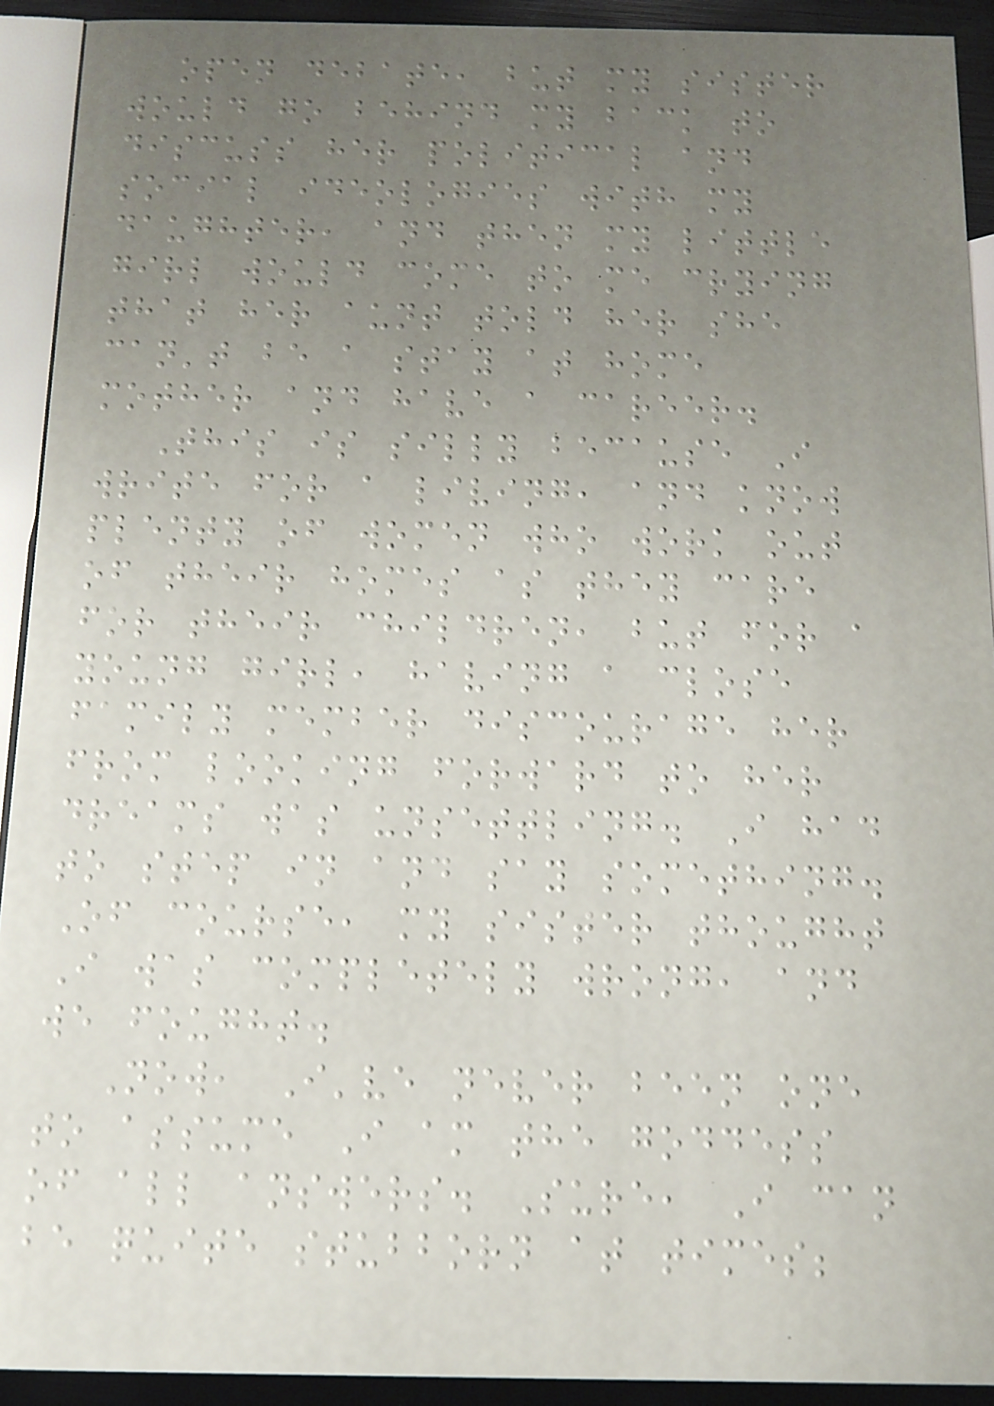open debate, but my sister
would go behind my back to
discuss her political and
social ideologies with my
daughter, and then my little
girl would come to me crying
that her aunt told her she
can't be a stay at home
mother and have a career.
This is silly because I
write for a living, and know
plenty of women who work out
of their homes as they care
for their children, but for a
young girl, having a close
family member discourage her
from looking forward to her
dreams was unsettling. I had
to step in and say something.
Of course, my sister thought
I was completely wrong, and
we fought.
Now, I've never been one
to assume I am the goddess
of all answers. Sure, I can
be quite stubborn at times;
